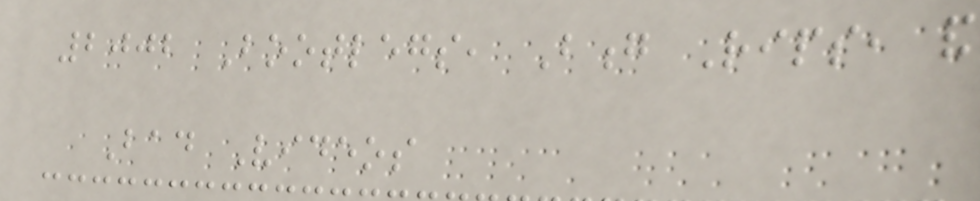2002 Bootlegs, Bong Rips, and
Bad Videos
